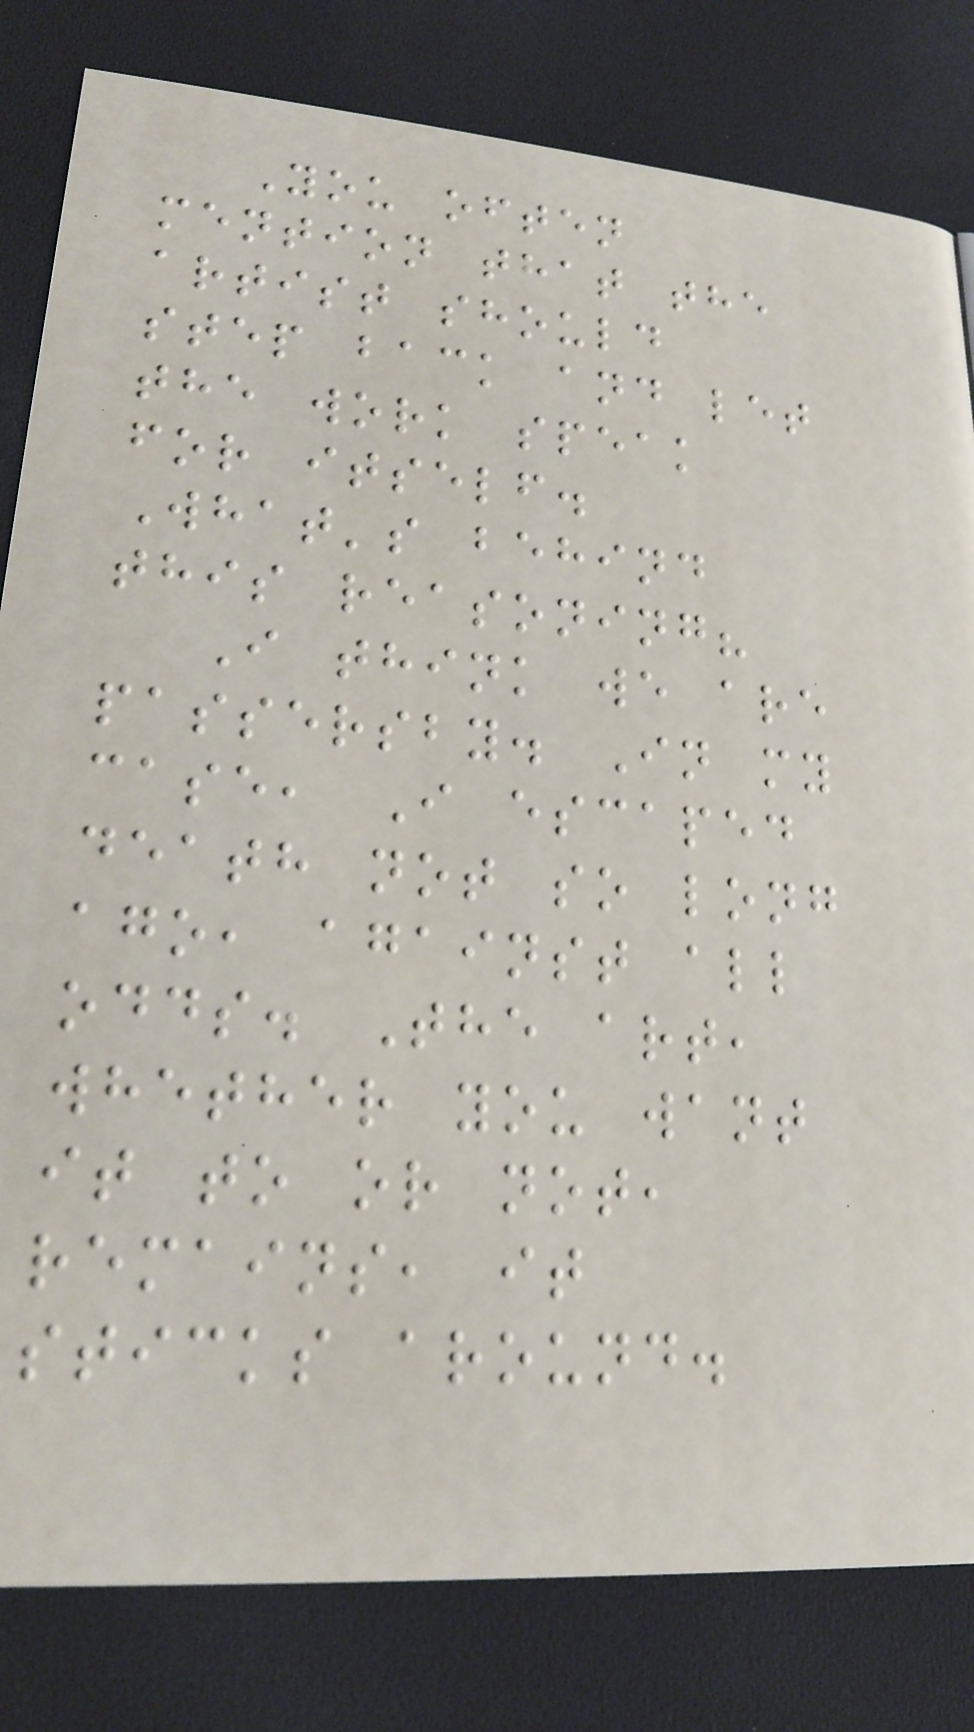You often
mention that the
artist should
step back and let
the work speak
for itself.
What's behind
this reasoning?
I think we are
passersby. In my
case, I escaped
death not so long
ago, against all
odds. The art,
whether you want
it to or not,
remains, it
sticks around.
